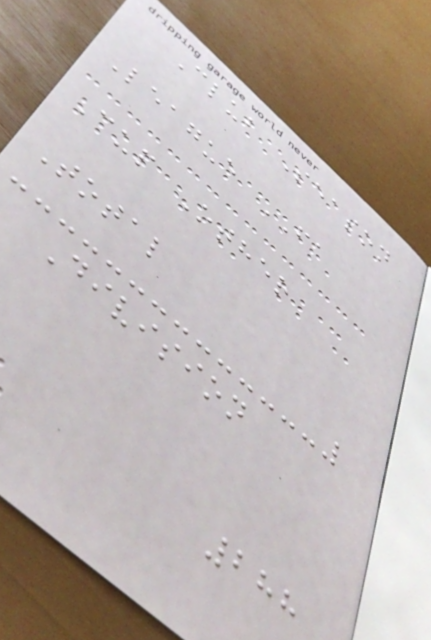Club Season
League FA
Cup Other
Total
Division
288
